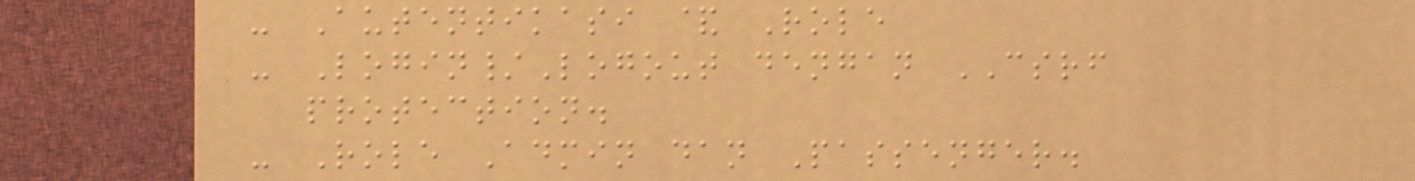- Autentikasi & Role
- Login/Logout dengan CSRF
protection.
- Role Admin dan Passenger.
